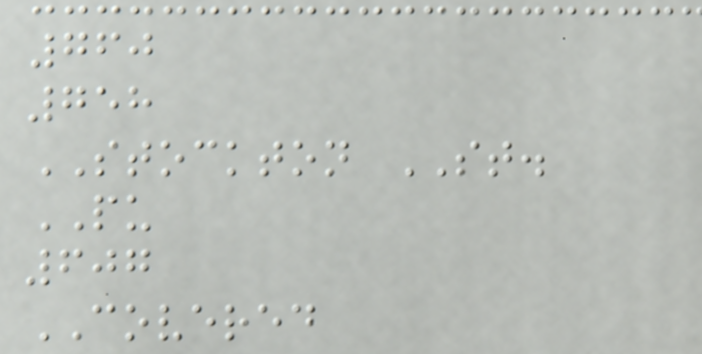760
758
STOCKTON ST.
PU
607
COVERED
